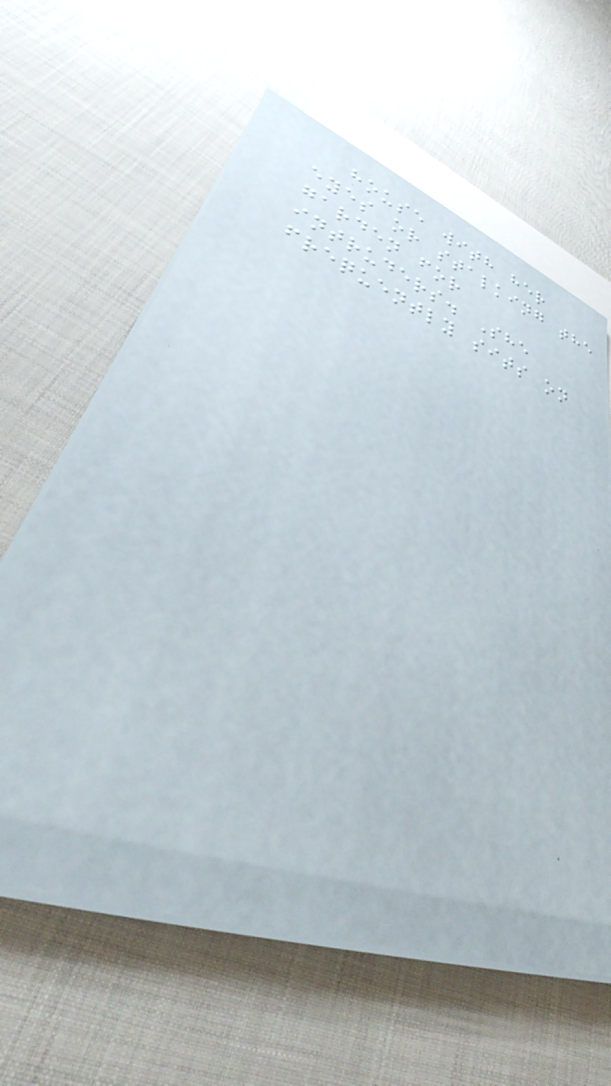house with her
eyes or stalking the
garden for
intruders. She
frequently sits on
